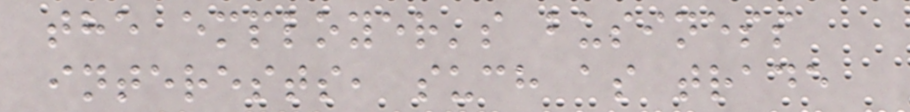the employer's business
interests, such as trade
